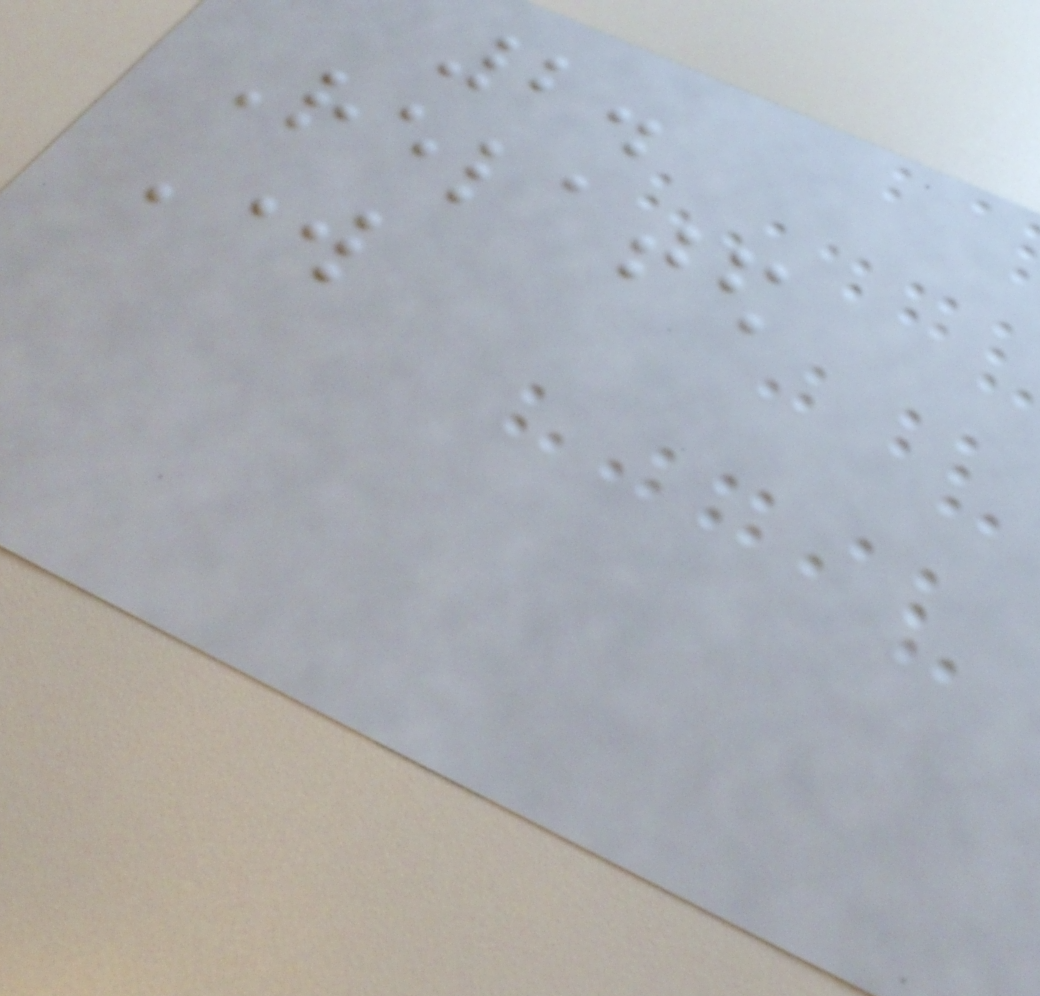2.
Related
Work
